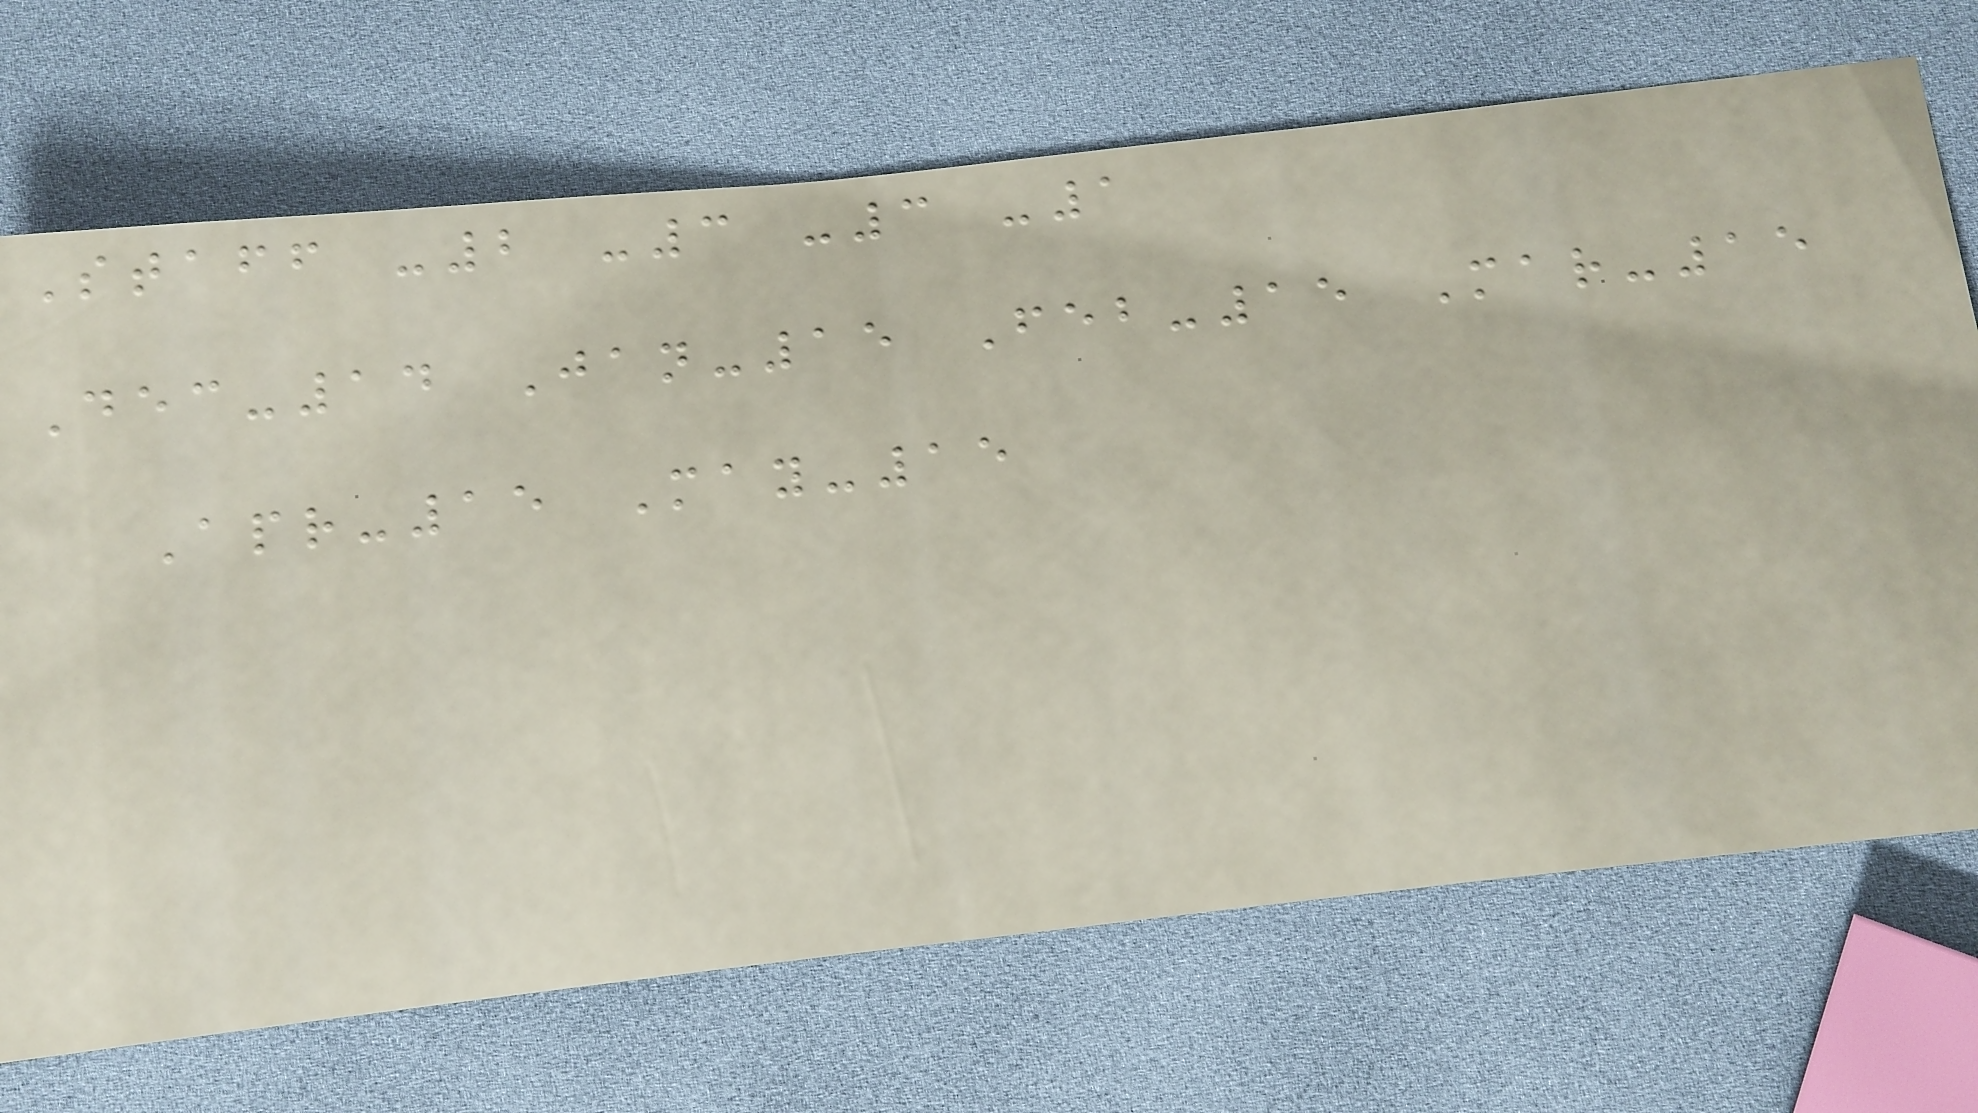Staff -2 -3 -3 -1
Dec-14 Jan-15 Feb-15 Mar-15
Apr-15 May-15
